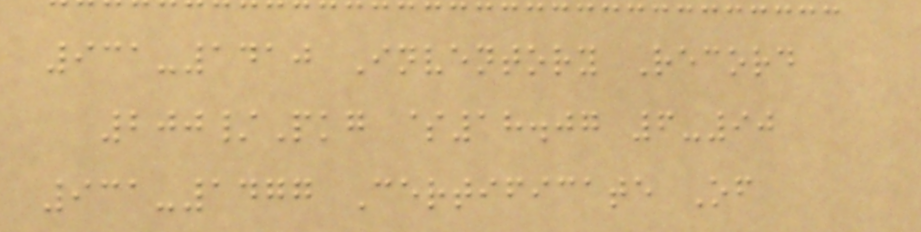931-1410 Inventory Record
200/Pkg $18.07 6-90
931-1477 Certificate Of
